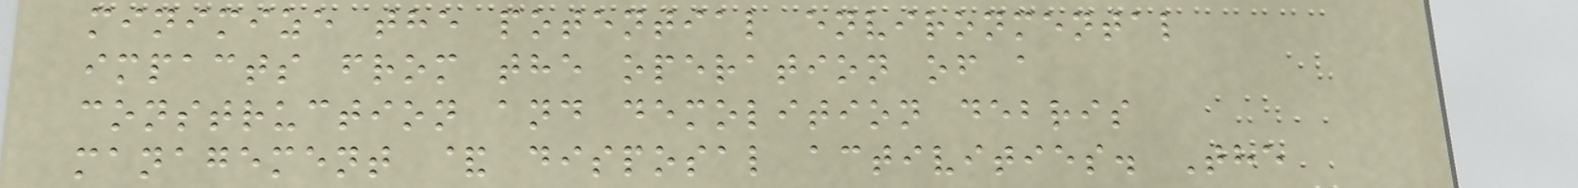minimize the potential environmental
impacts from the operation of a
construction and demolition debris
management & disposal activities. The
